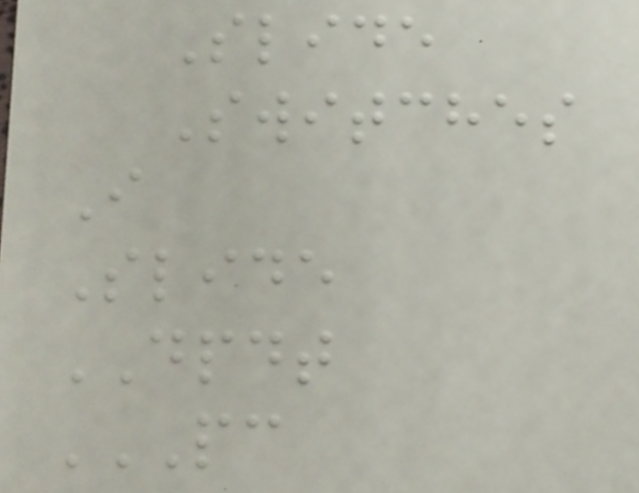Slide
Switches
I
Slide
DPDT
PC
